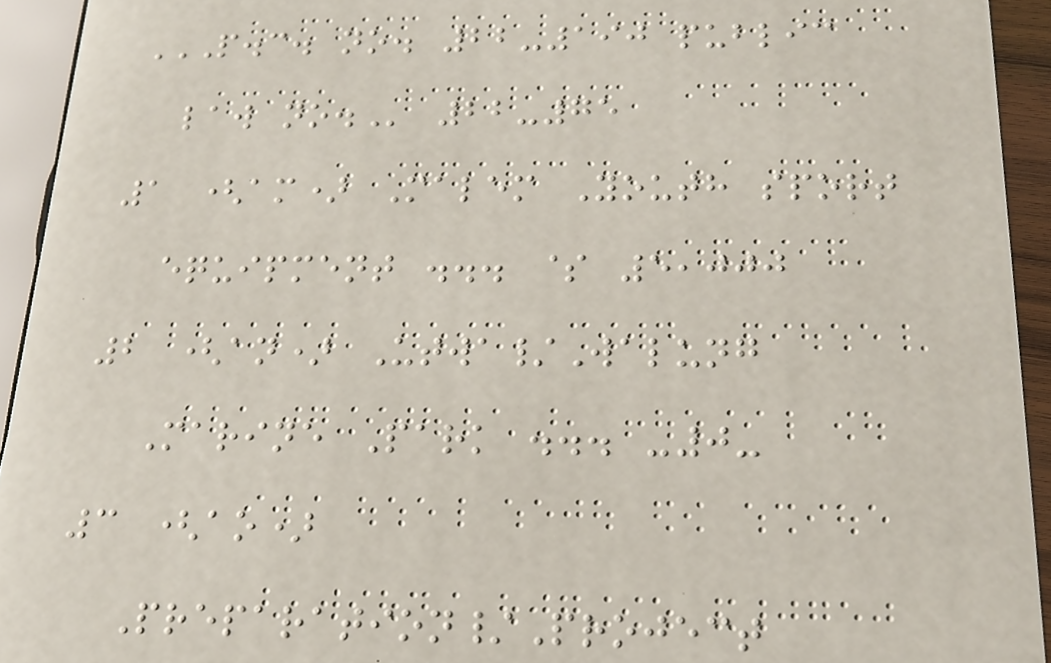P.C. NO. 22-190 PUBLIC
LAW NO. 22-75
1 (am) Malem Youth sport
equipment ... $ 5,000
2 (an) Utwa/Walung
Marine Park ... -0-
3 (ao)
Preparation/Project
